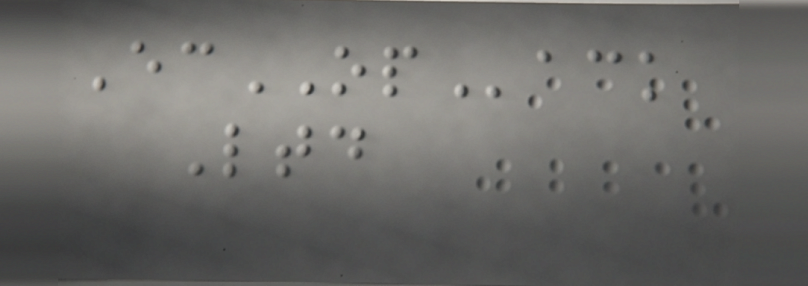EcOPack
Ltd
